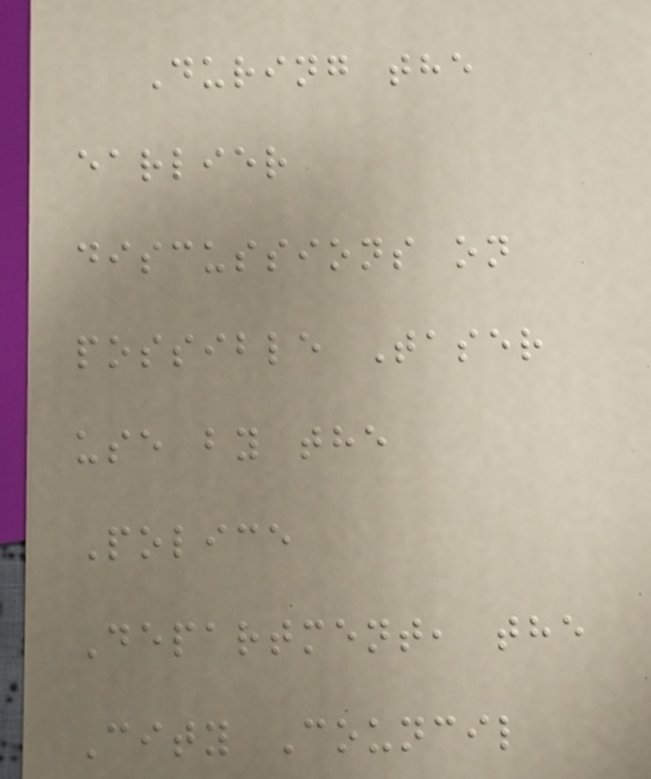During the
earlier
discussions on
possible Taser
use by the
Police
Department, the
City Council
